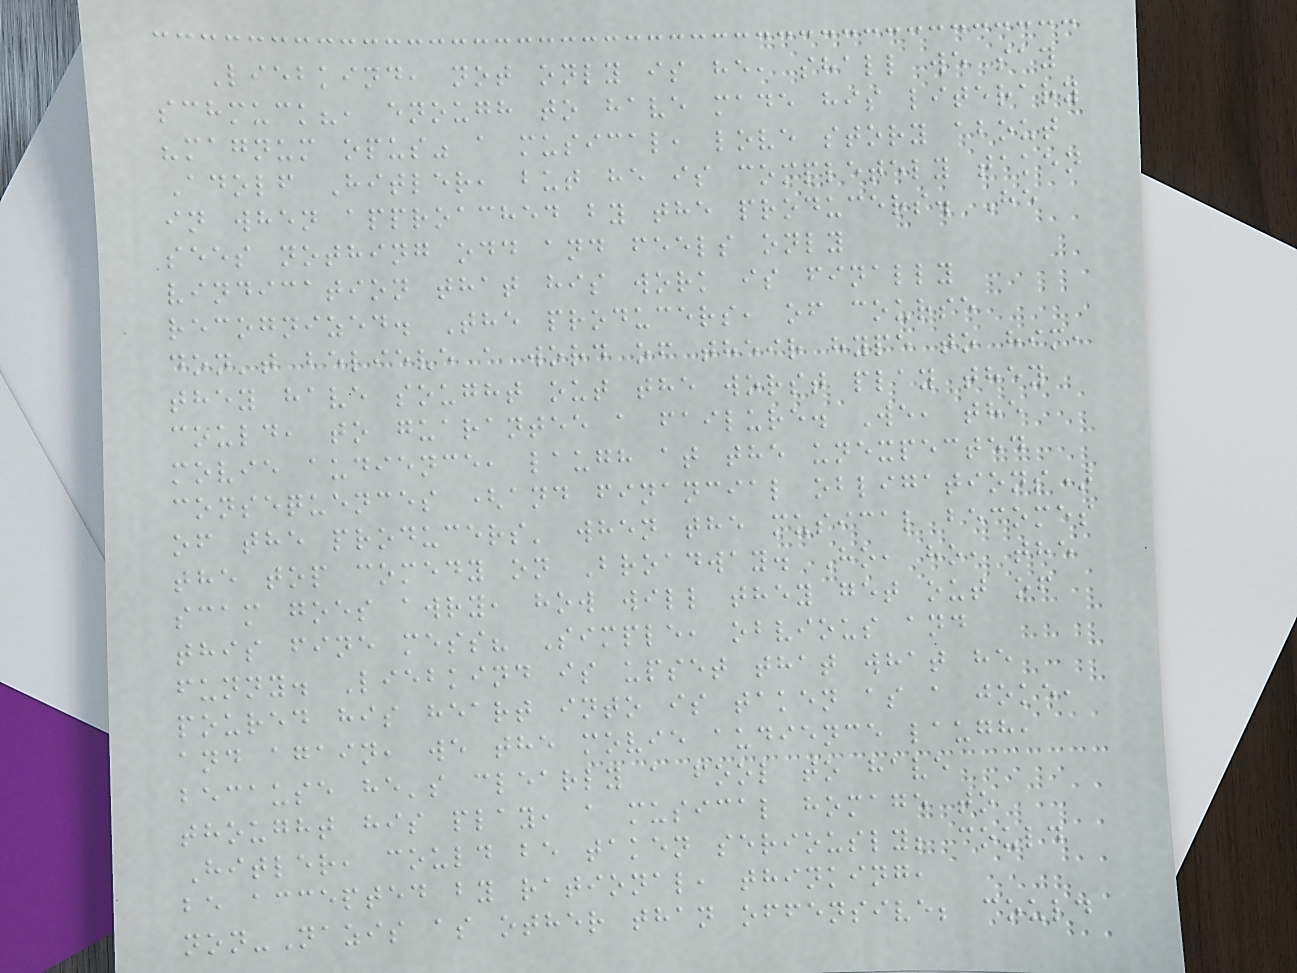Liebkind, not only is he, shall we say
schmuck?, enough to have made his literary
"magnum opus" a musical, love story about
Adolf Hitler, but he is completely taken
in when approached by the producers. He
sees nothing odd and feels only
vindication that his work is finally
recognized. The producers, of course
don't believe a word of their hype to him,
they have sought out the worst play they
could, to guarantee a failure. We, the
movie audience, laugh at the unexpected
consequences (and financial obligations)
of the producers' when the musical becomes
the top comedy on Broadway. Ho, ho, the
scam goes awry, how will they get out of
this fine mess? Simple, obvious and
funny. Liebkind is upset that what he
poured his heart into is taken as a joke,
and again, we the movie audience laugh,
because he's clearly a fool to have
thought his play, a musical homage to
Hitler, could be taken seriously; could
be accepted by rational, thinking,
non-Nazis as other than offensive; could
